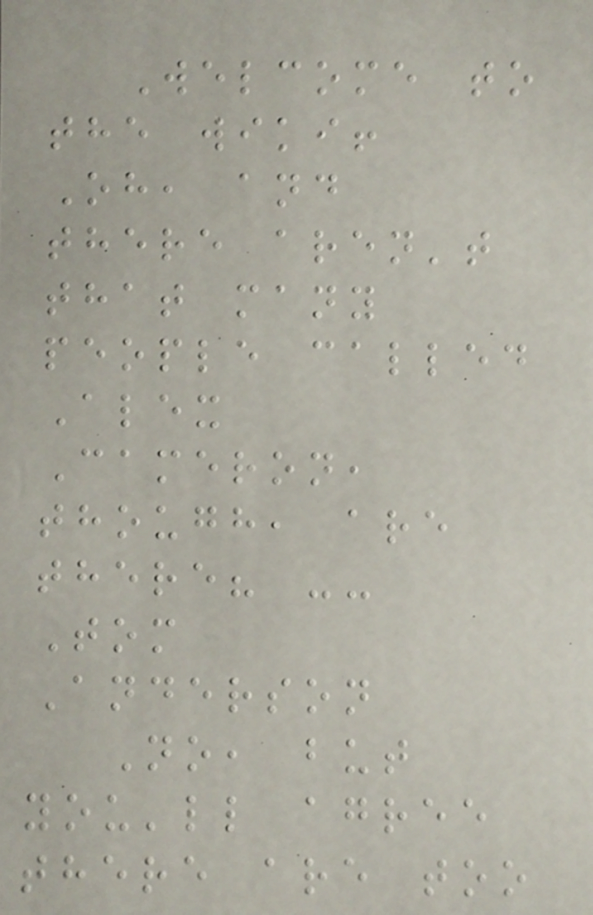Welcome to
the wiki!
Oh, and
there aren't
that many
people called
Alex
Cameron,
though, are
there? --
Tom
Anderson
No, but
you'll agree
there are too
